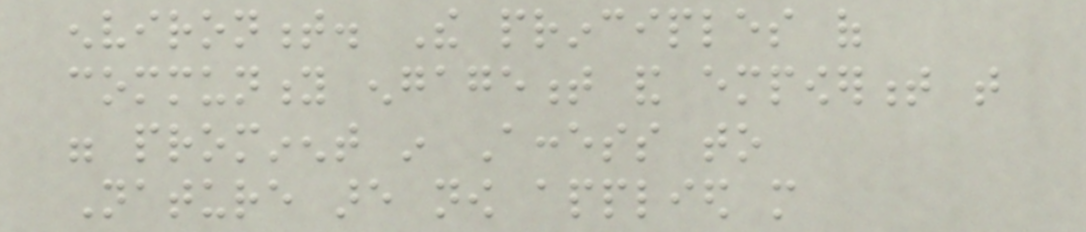environment. The principles of
community engagement and empowerment that
were prominent in Access to
Nature are now applied more
